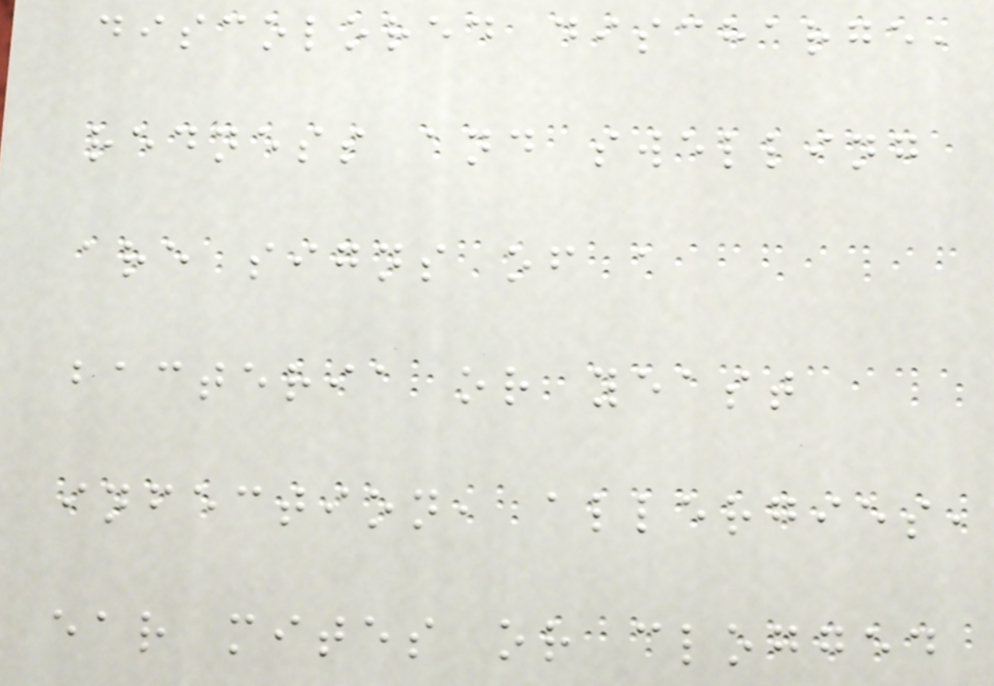discolored discharge,
redness and swelling
are signs of a
bacteria or yeast
infection, allergies,
ear mites or clogged
